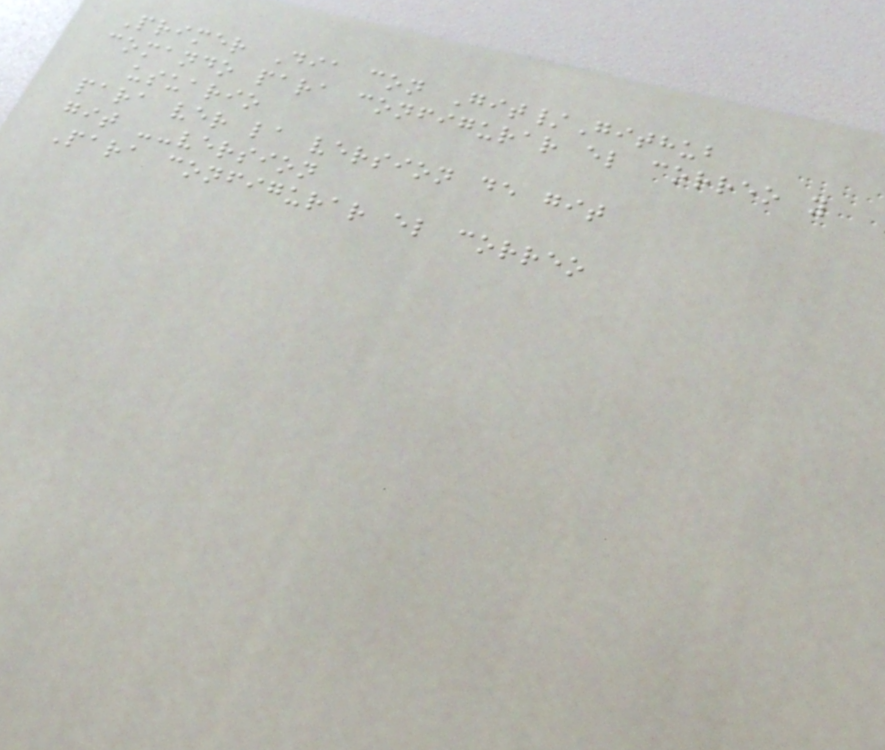Primer Dia con Git/Github
comando para configurar el correo y
usuario
para ver la version de git
git --version
Para configurar el correo
